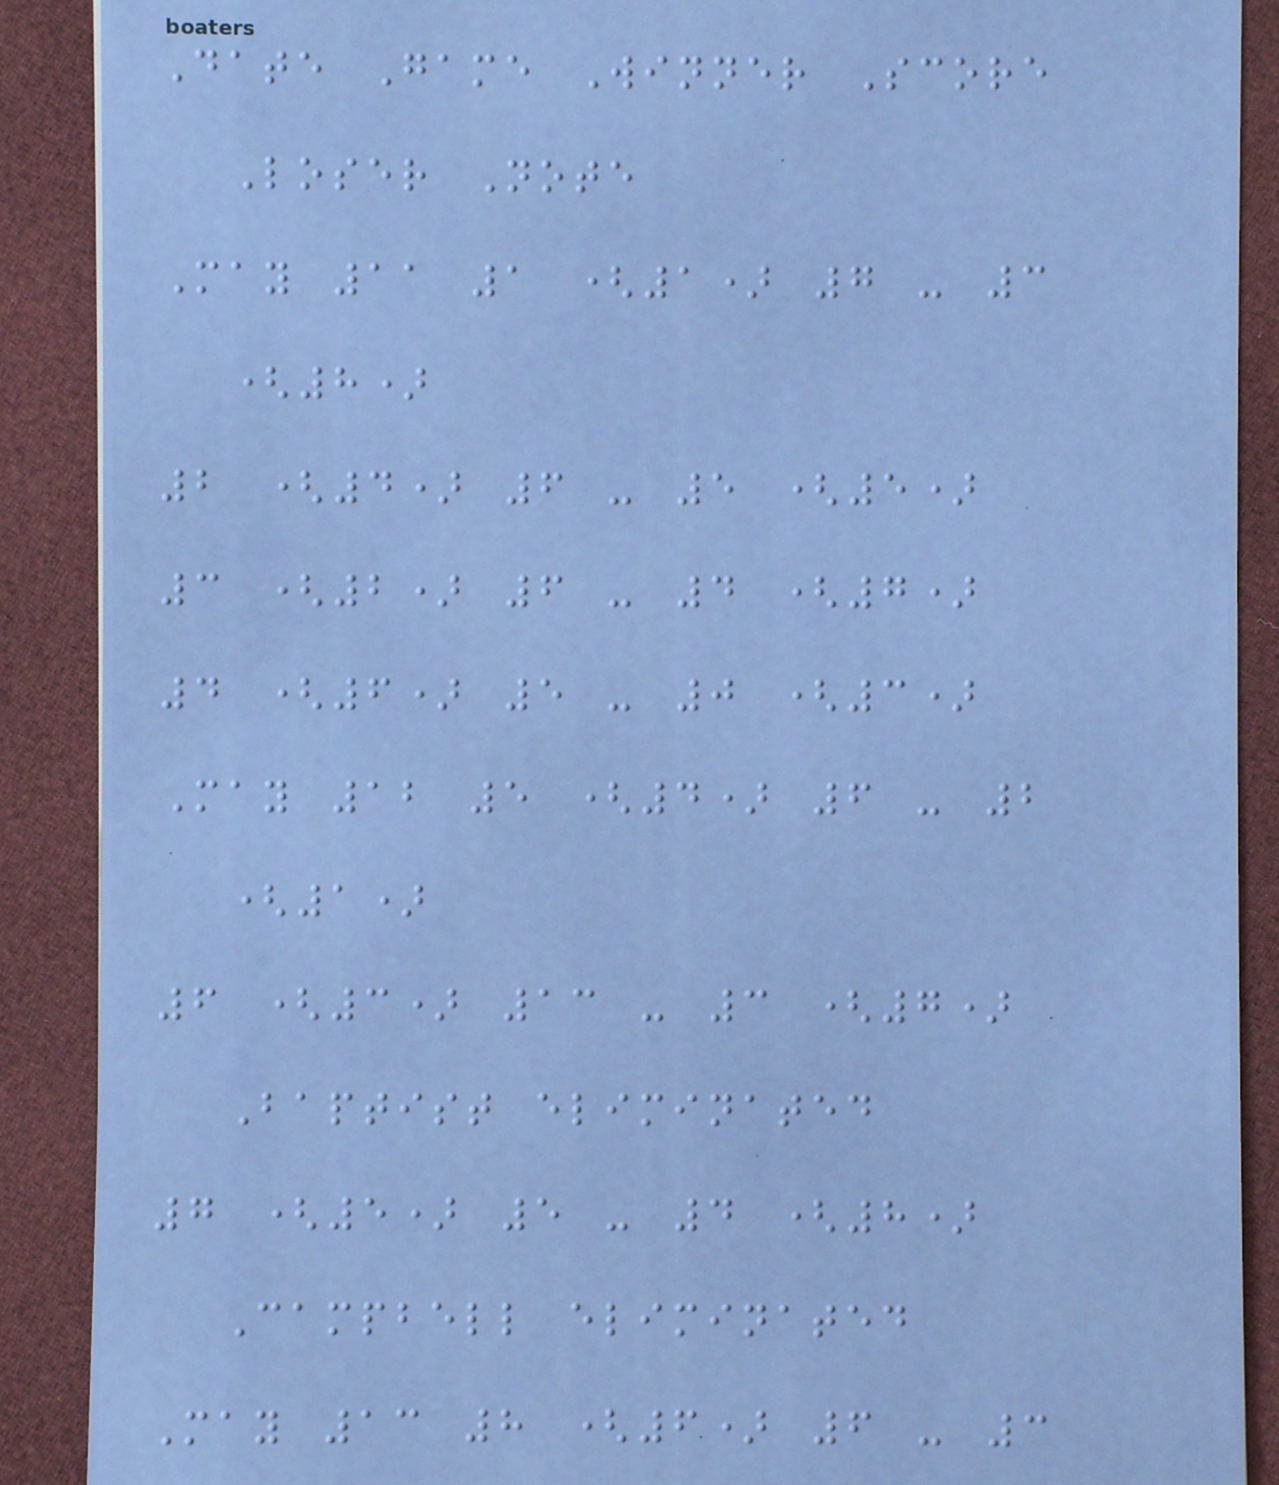Date Game Winner Score
Loser Note
May 11 1 (1) 7 - 3
(8)
2 (4) 6 - 5 (5)
3 (2) 6 - 4 (7)
4 (6) 5 - 0 (3)
May 12 5 (4) 6 - 2
(1)
6 (3) 13 - 3 (7)
Baptist eliminated
7 (5) 5 - 4 (8)
Campbell eliminated
May 13 8 (6) 6 - 3
